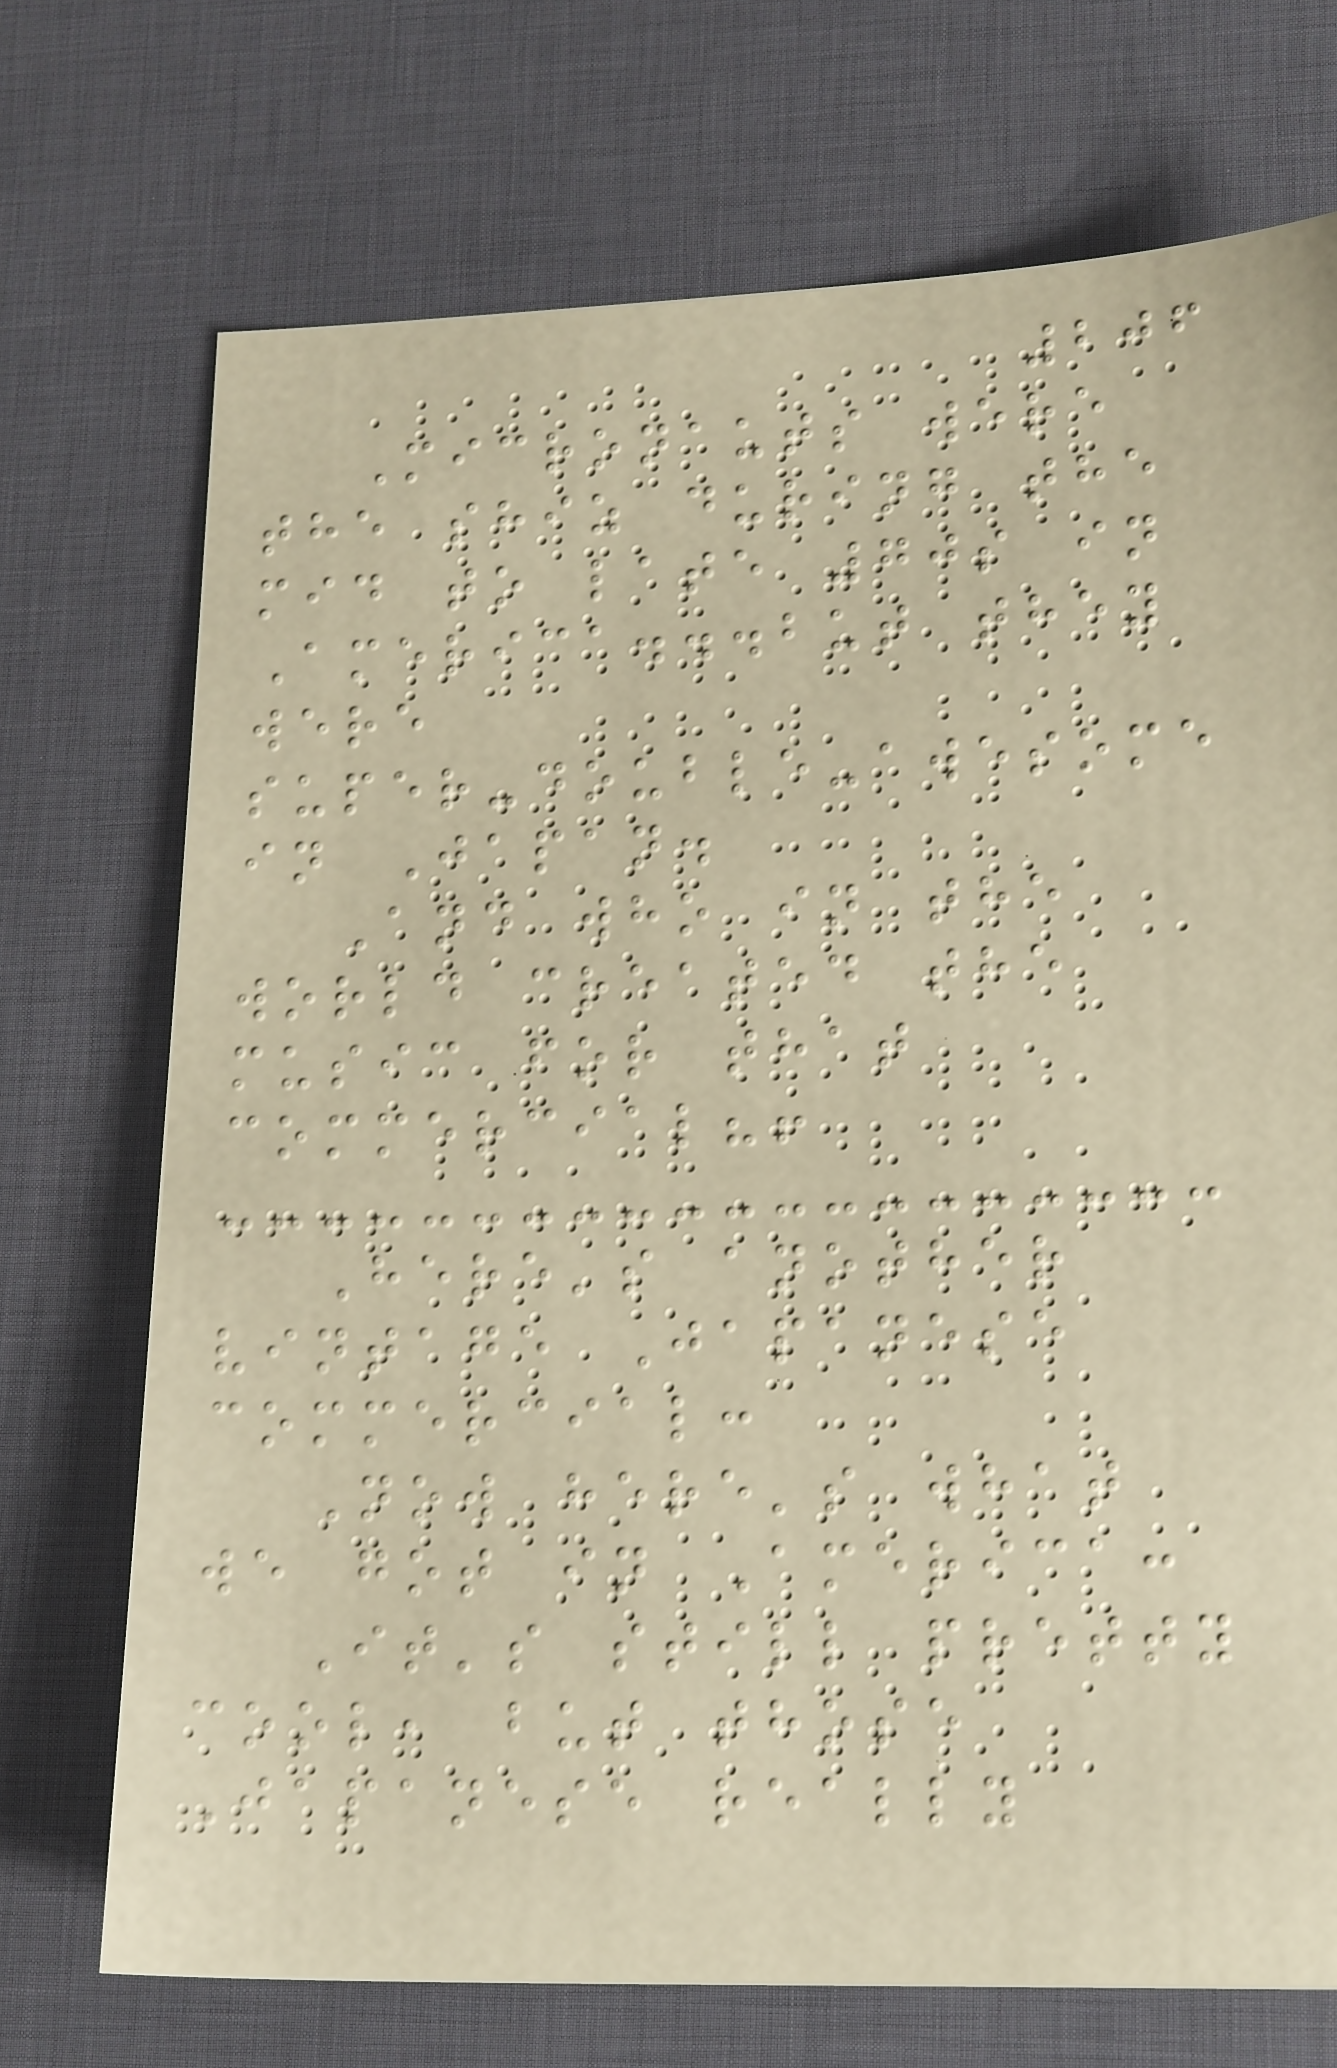206
Micronauts were
the shiz during the
mid to late 70s in
America...but they
were
super-double-awesome
in Japan.
And who in the
world created the
music for that
commercial?!
Here's another
vintage Japanese
commercial:
Now here's what
we got in America:
It's still pretty
cool, but those
Japanese really
